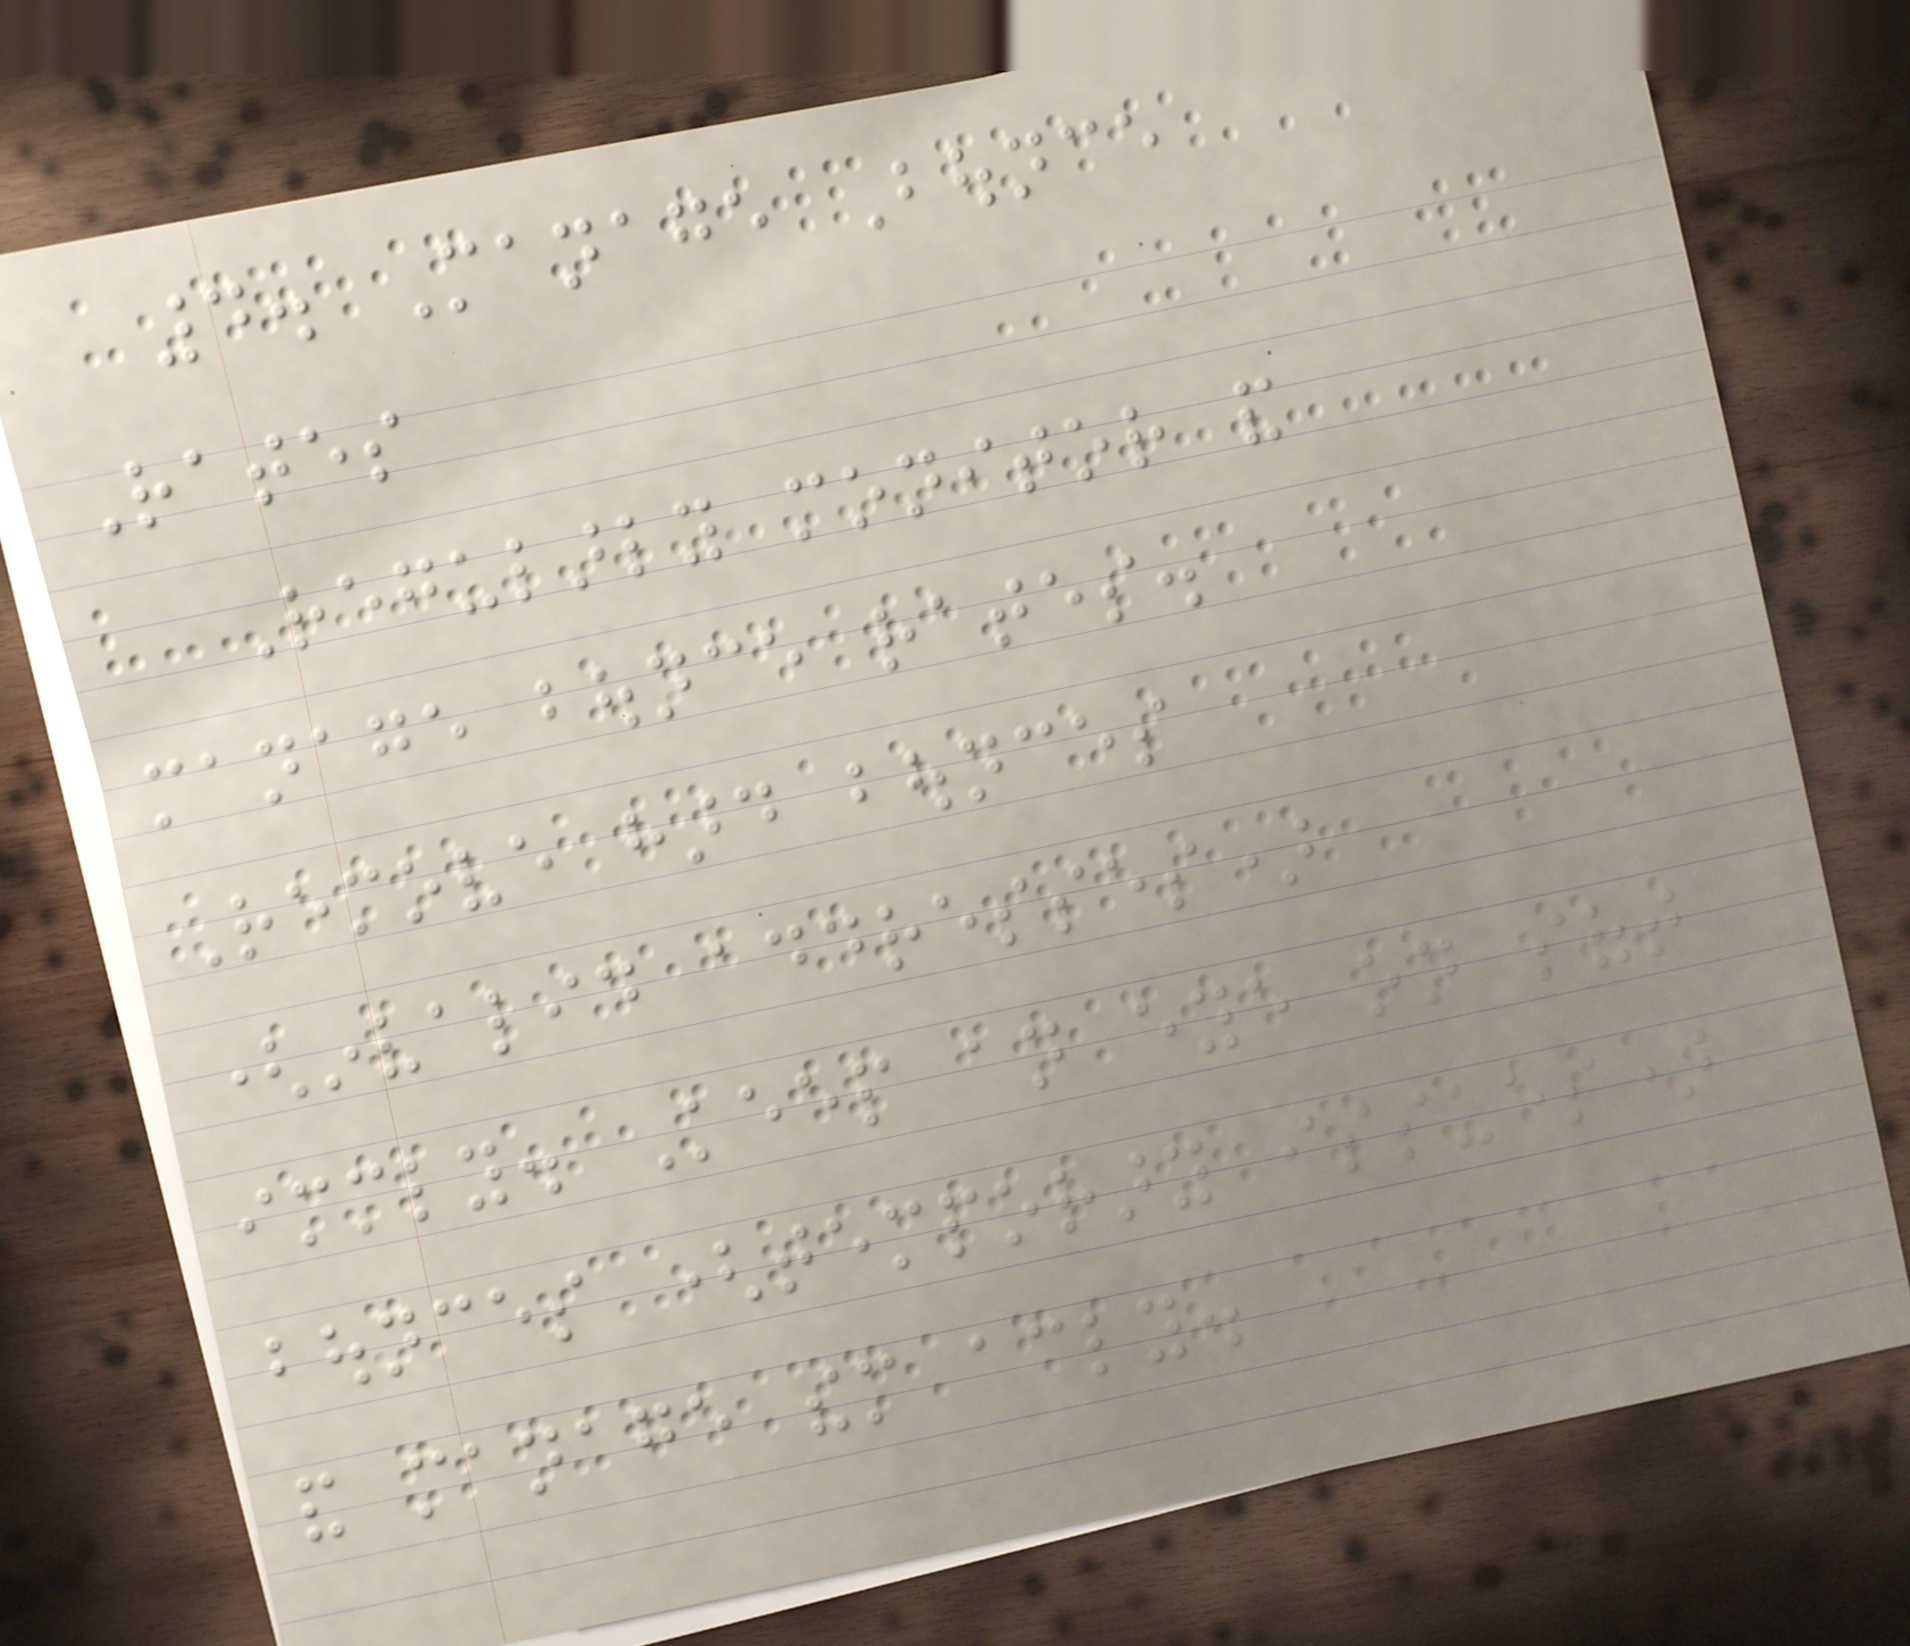4. Manage Bounce
Rates
Regularly monitor and
manage bounce rates.
Remove hard bounces
(invalid addresses)
immediately. Keep an eye on soft
bounces (temporary issues)
and manage them accordingly.
